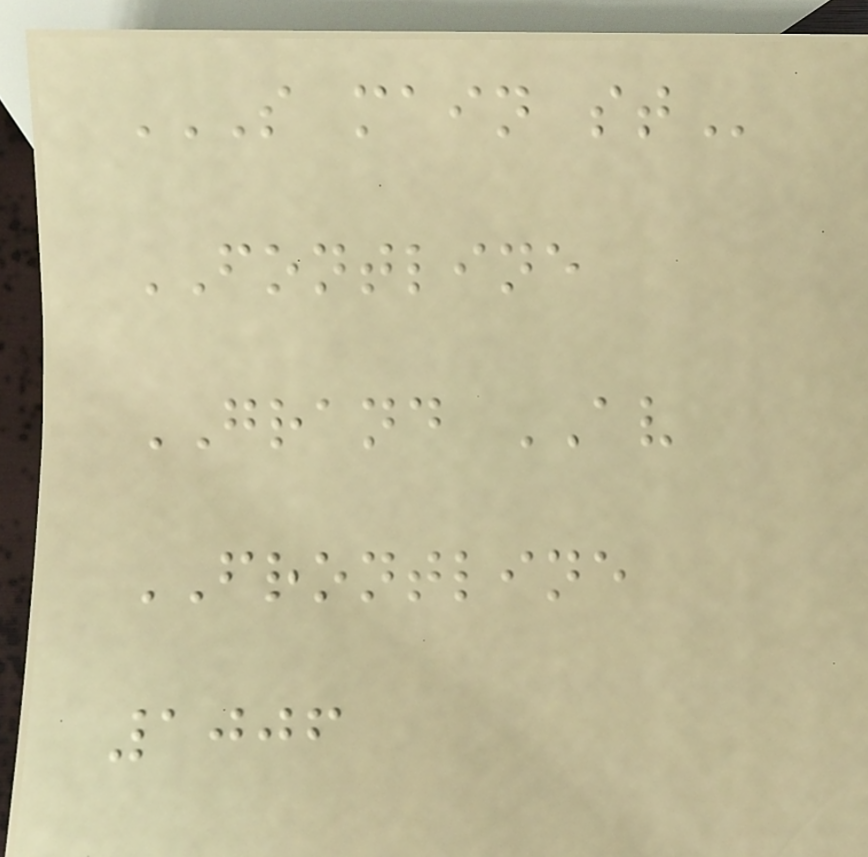S MAIN ST
FONTLINE
GRAND AV
FRONTLINE
1006
